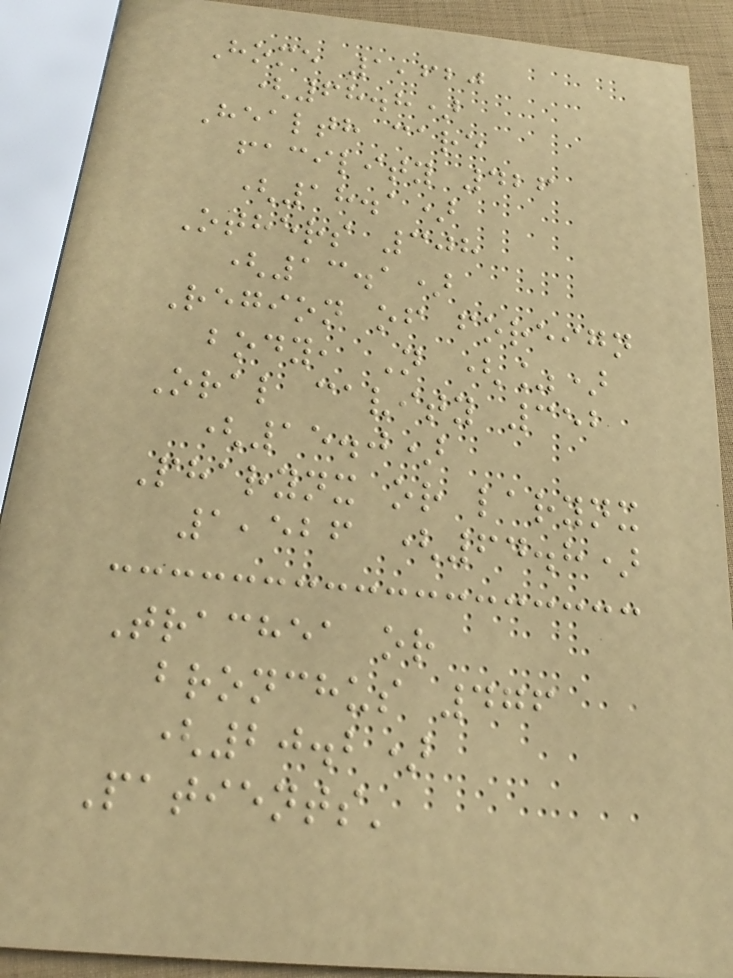Home 1,620
(68.8)
Health care
facility 426
(18.1)
Others 308
(13.1)
Region of foreign
body, N (%)
Oral cavity 352
(15.0)
Pharynx or larynx
1,526 (64.8)
Trachea or
bronchus 476
(20.2)
Patients'
